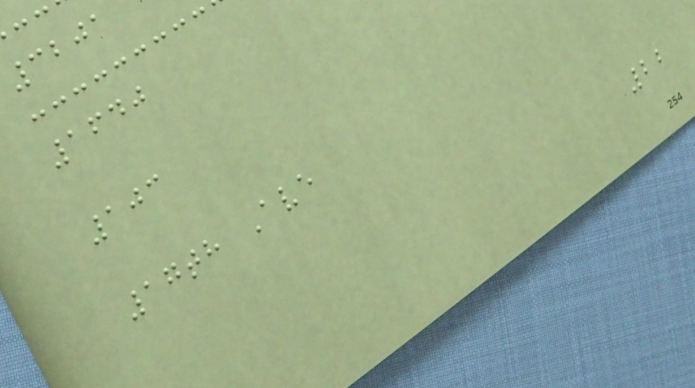3201
1640
103
17th Ave
22
